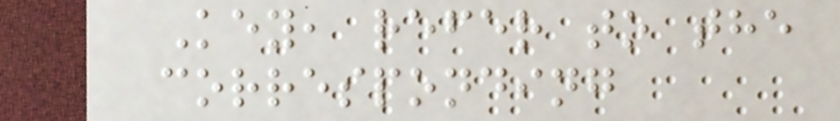Key, refer to the
corresponding
